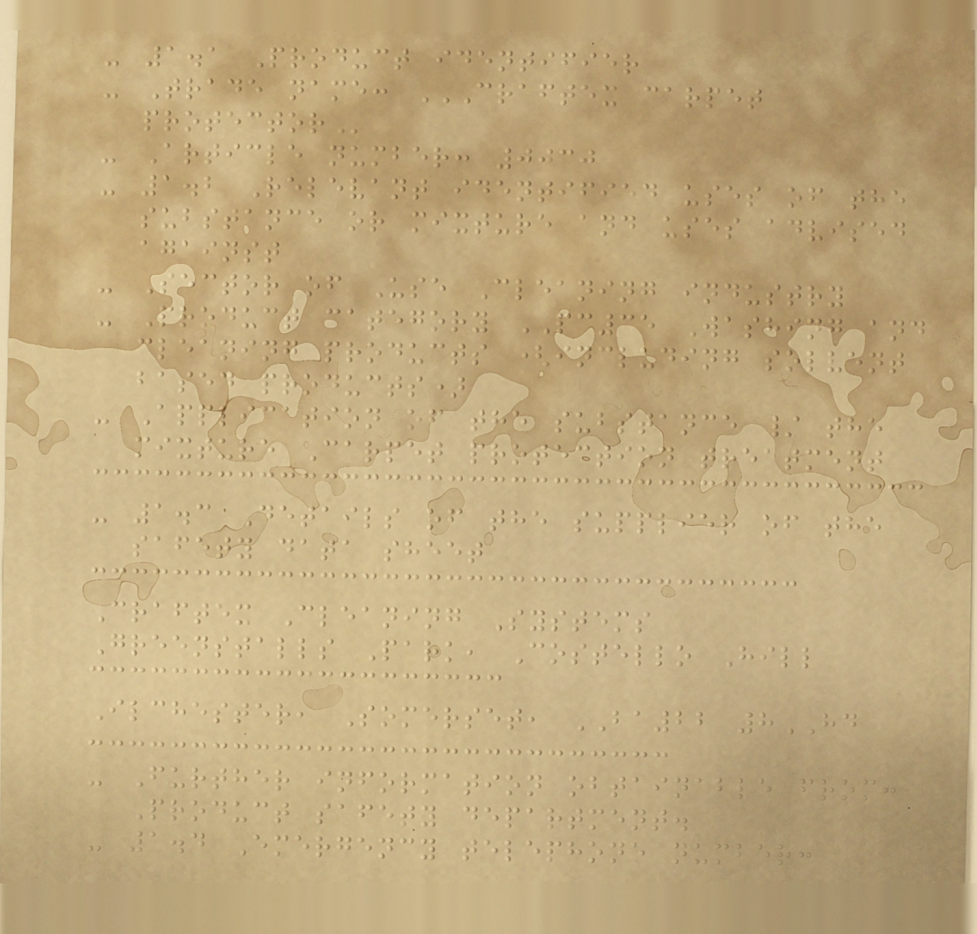- 1.1 Product identifier
- Trade name: CRAFTEX CARPET
PROTECTOR
- Article number: 0030
- 1.2 Relevant identified uses of the
substance or mixture and uses advised
against
- Sector of Use Cleaning industry
- Product category PC35 Washing and
cleaning products (including solvent
based products)
- Application of the substance / the
mixture Carpet protection treatment
- 1.3 Details of the supplier of the
safety data sheet
Craftex Cleaning Systems
Greenstalls Park, Costello Hill
Ilchester, Somerset, BA22 8HD
- Further information obtainable from:
Product safety department.
- 1.4 Emergency telephone number:
